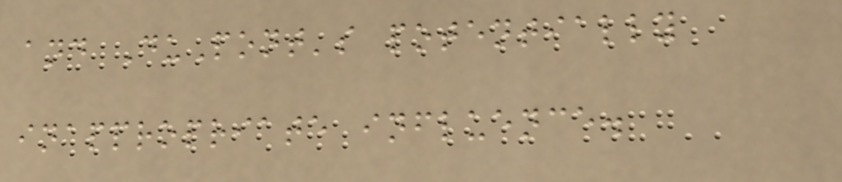and DuPont's potentially
inappropriate influence.
